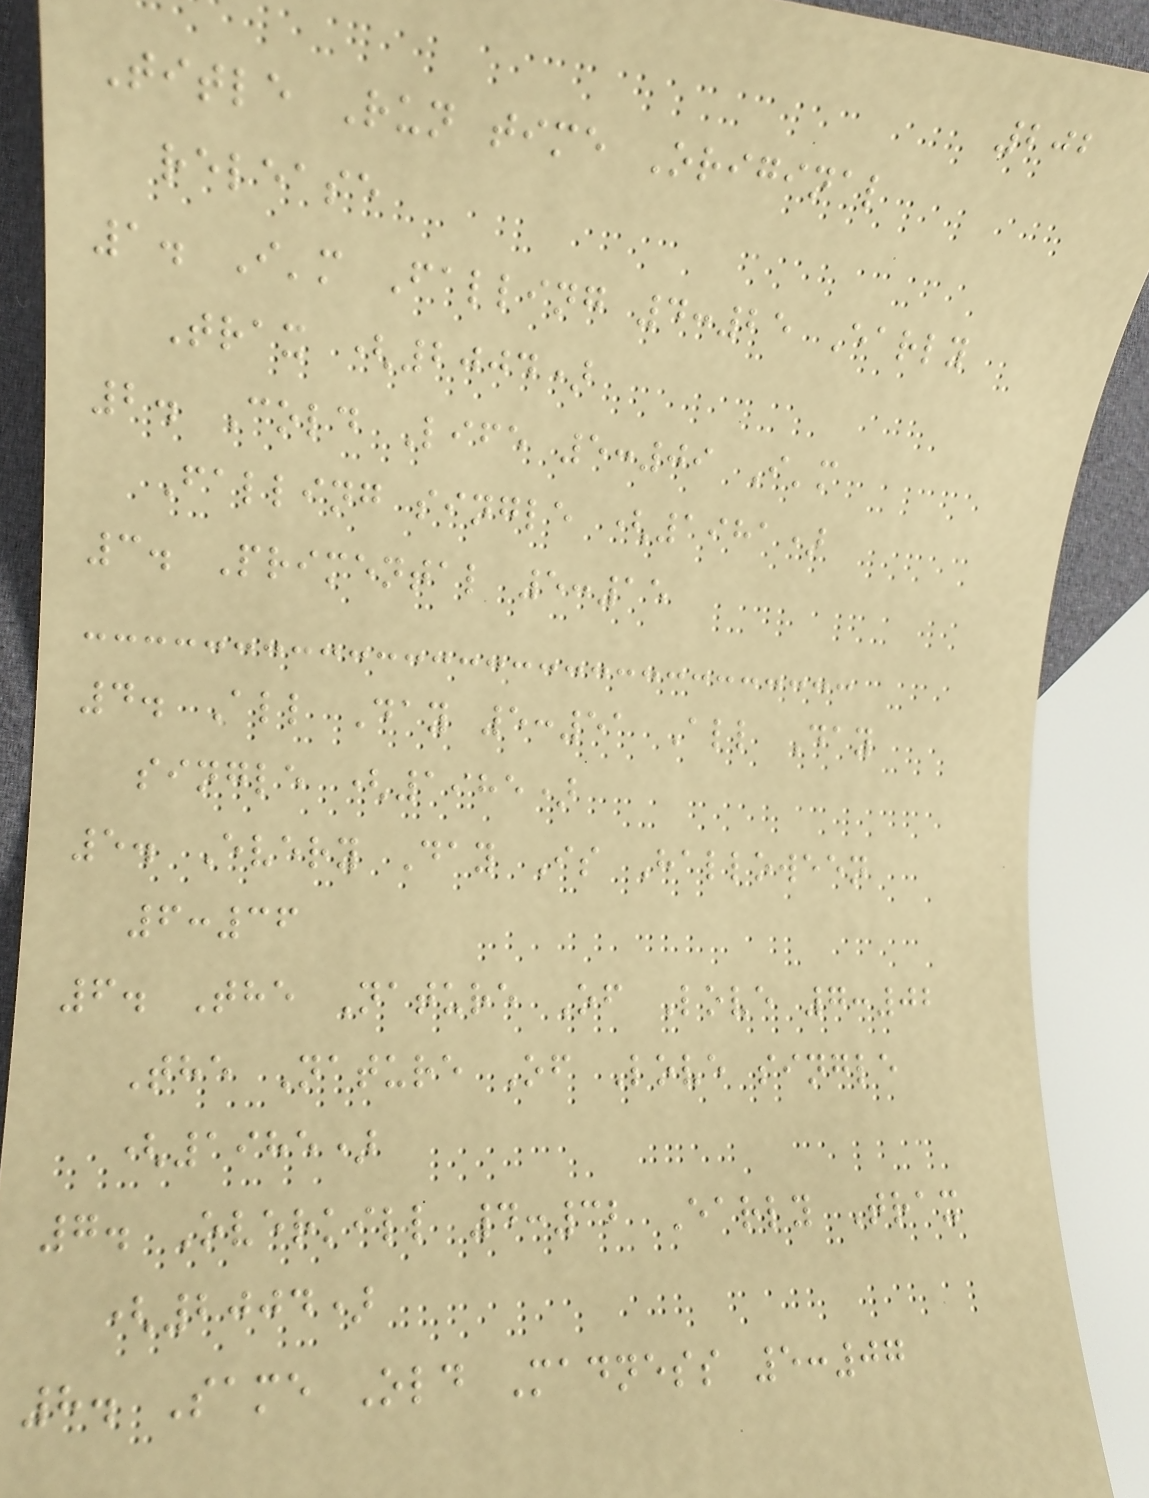202
Title Run time Original
release
1. I'm Falling 4:25 Early
Trax (2004)
2. Cold Life 5:09 I'm
Falling single (1981)
3. Primental 5:15
4. All Day 5:51 All Day
single (1985)
5. Every Day Is Halloween
6:36
6. The Nature Of Love 7:02
The Nature Of Love single
(1985)
7. Overkill 4:32 Early Trax
(2004)
8. Same Old Madness 5:07
